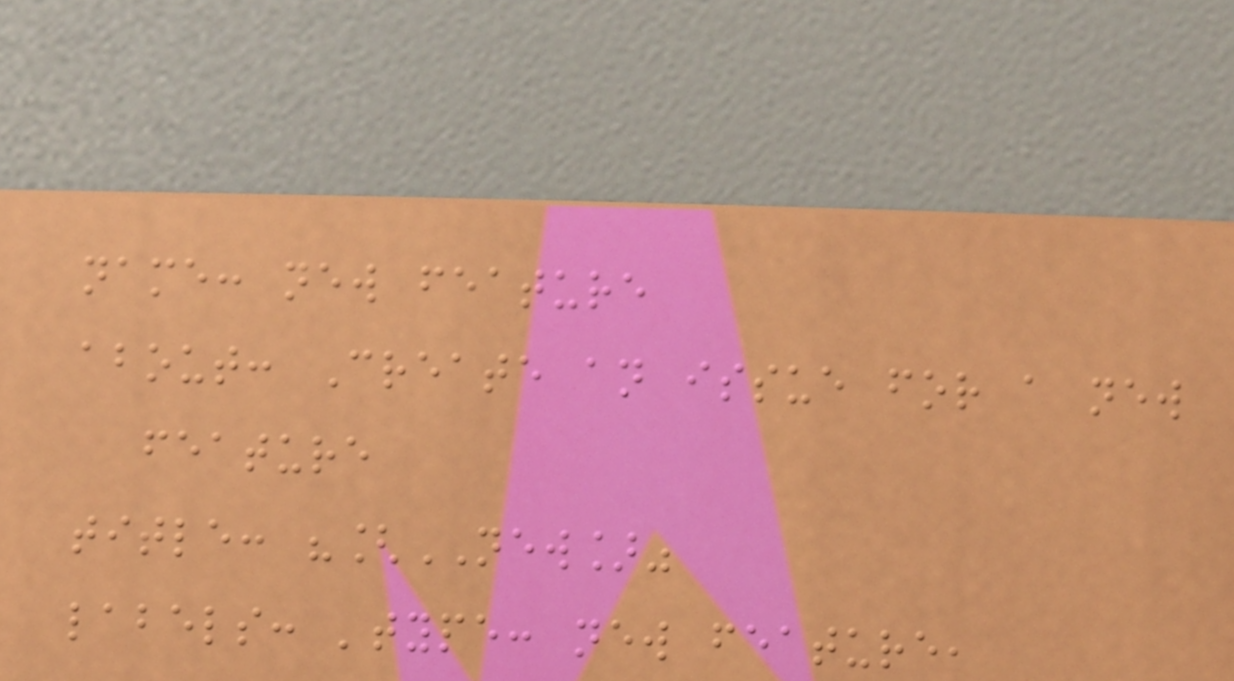name: new feature
about: Create an issue for a new
feature
title: "[NEW]"
labels: 'type: new feature,
